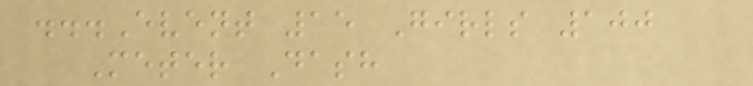...Event 15 Girls 100
Meter Dash
